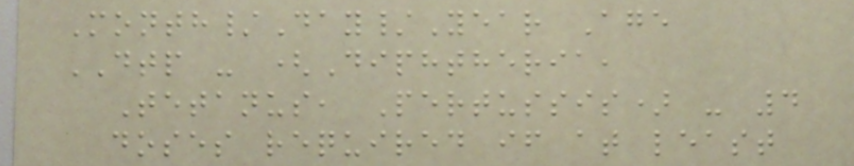Month/Day/Year Age
DTP - (Diphtheria,
Tetanus, Pertussis) - 4
doses required if at least
